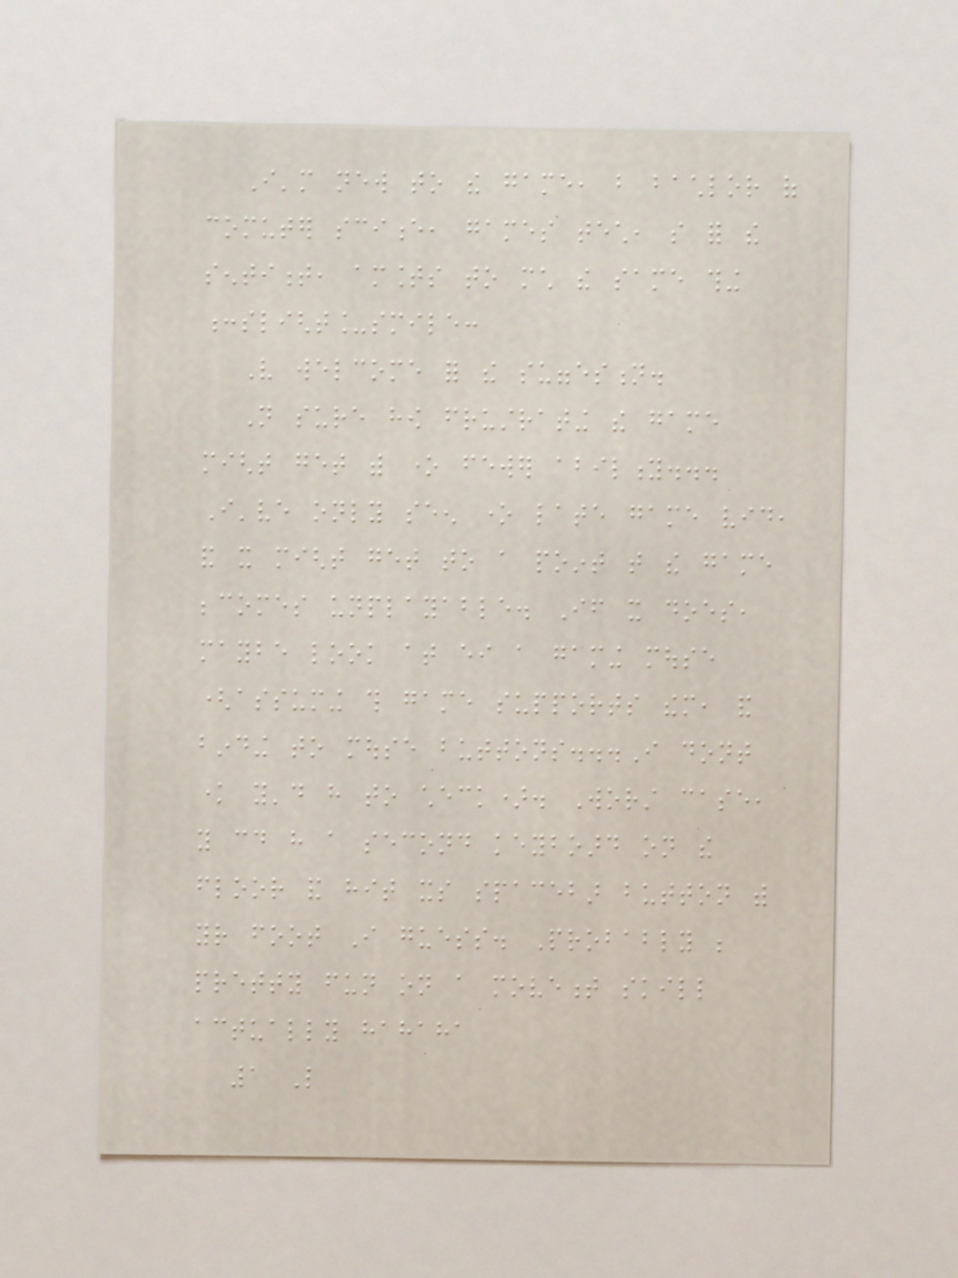I'm new to the game, but bachlor of
comuter science, games tech, so for the
sentiment, amounts to much the same thing
:slight_smile:
Very welcome for the suggestion.
Not sure how frustrating the game
might get with one fewer ability...
I've only seen one late game vid,
and it might get to a point that the game
becomes unplayable. If it does,
maybe look at either a gaming mouse
(assuming this game supports them, and
binding to mouse buttons...I dont
know you'd have to check). Worst case,
you could have a second keyboard on the
floor and hit its spacebar button with
your foot I guess. Probably be
pretty fun on a movement skill
actually hahaha
1 Like
